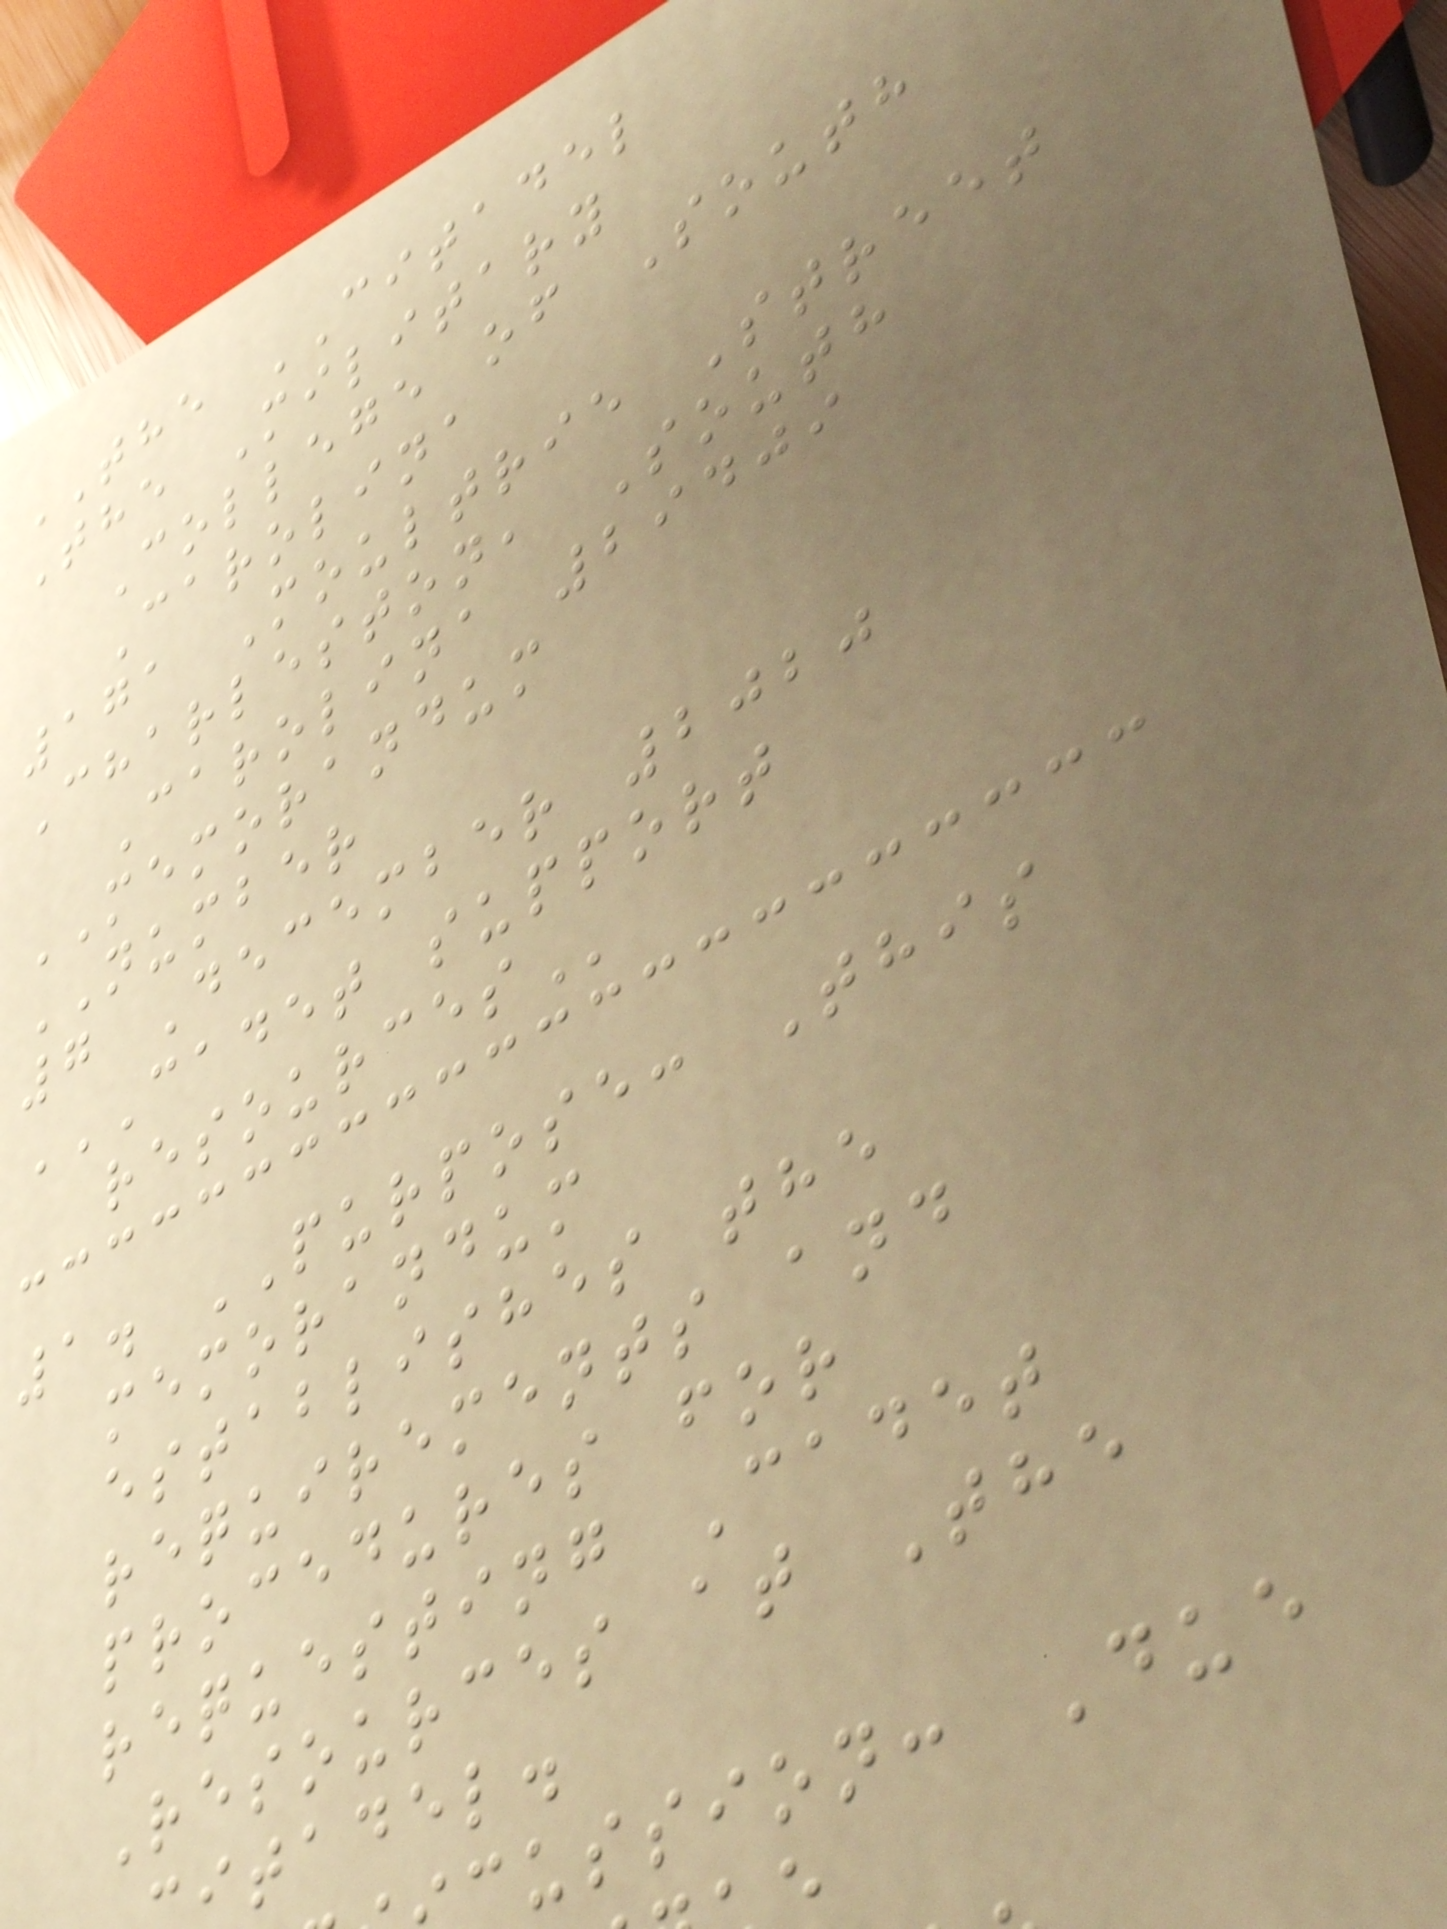THE CITADEL
The Military
College of South
Carolina
171 Moultrie Street
Charleston, South
Carolina 29409
MEMORANDUM
NUMBER
7 December 2020
CADET SUPPORT
1. PURPOSE: This
memorandum
establishes the
requirements and
procedures for
requesting Cadet
Resources at The
itadel.
cussion: Due
